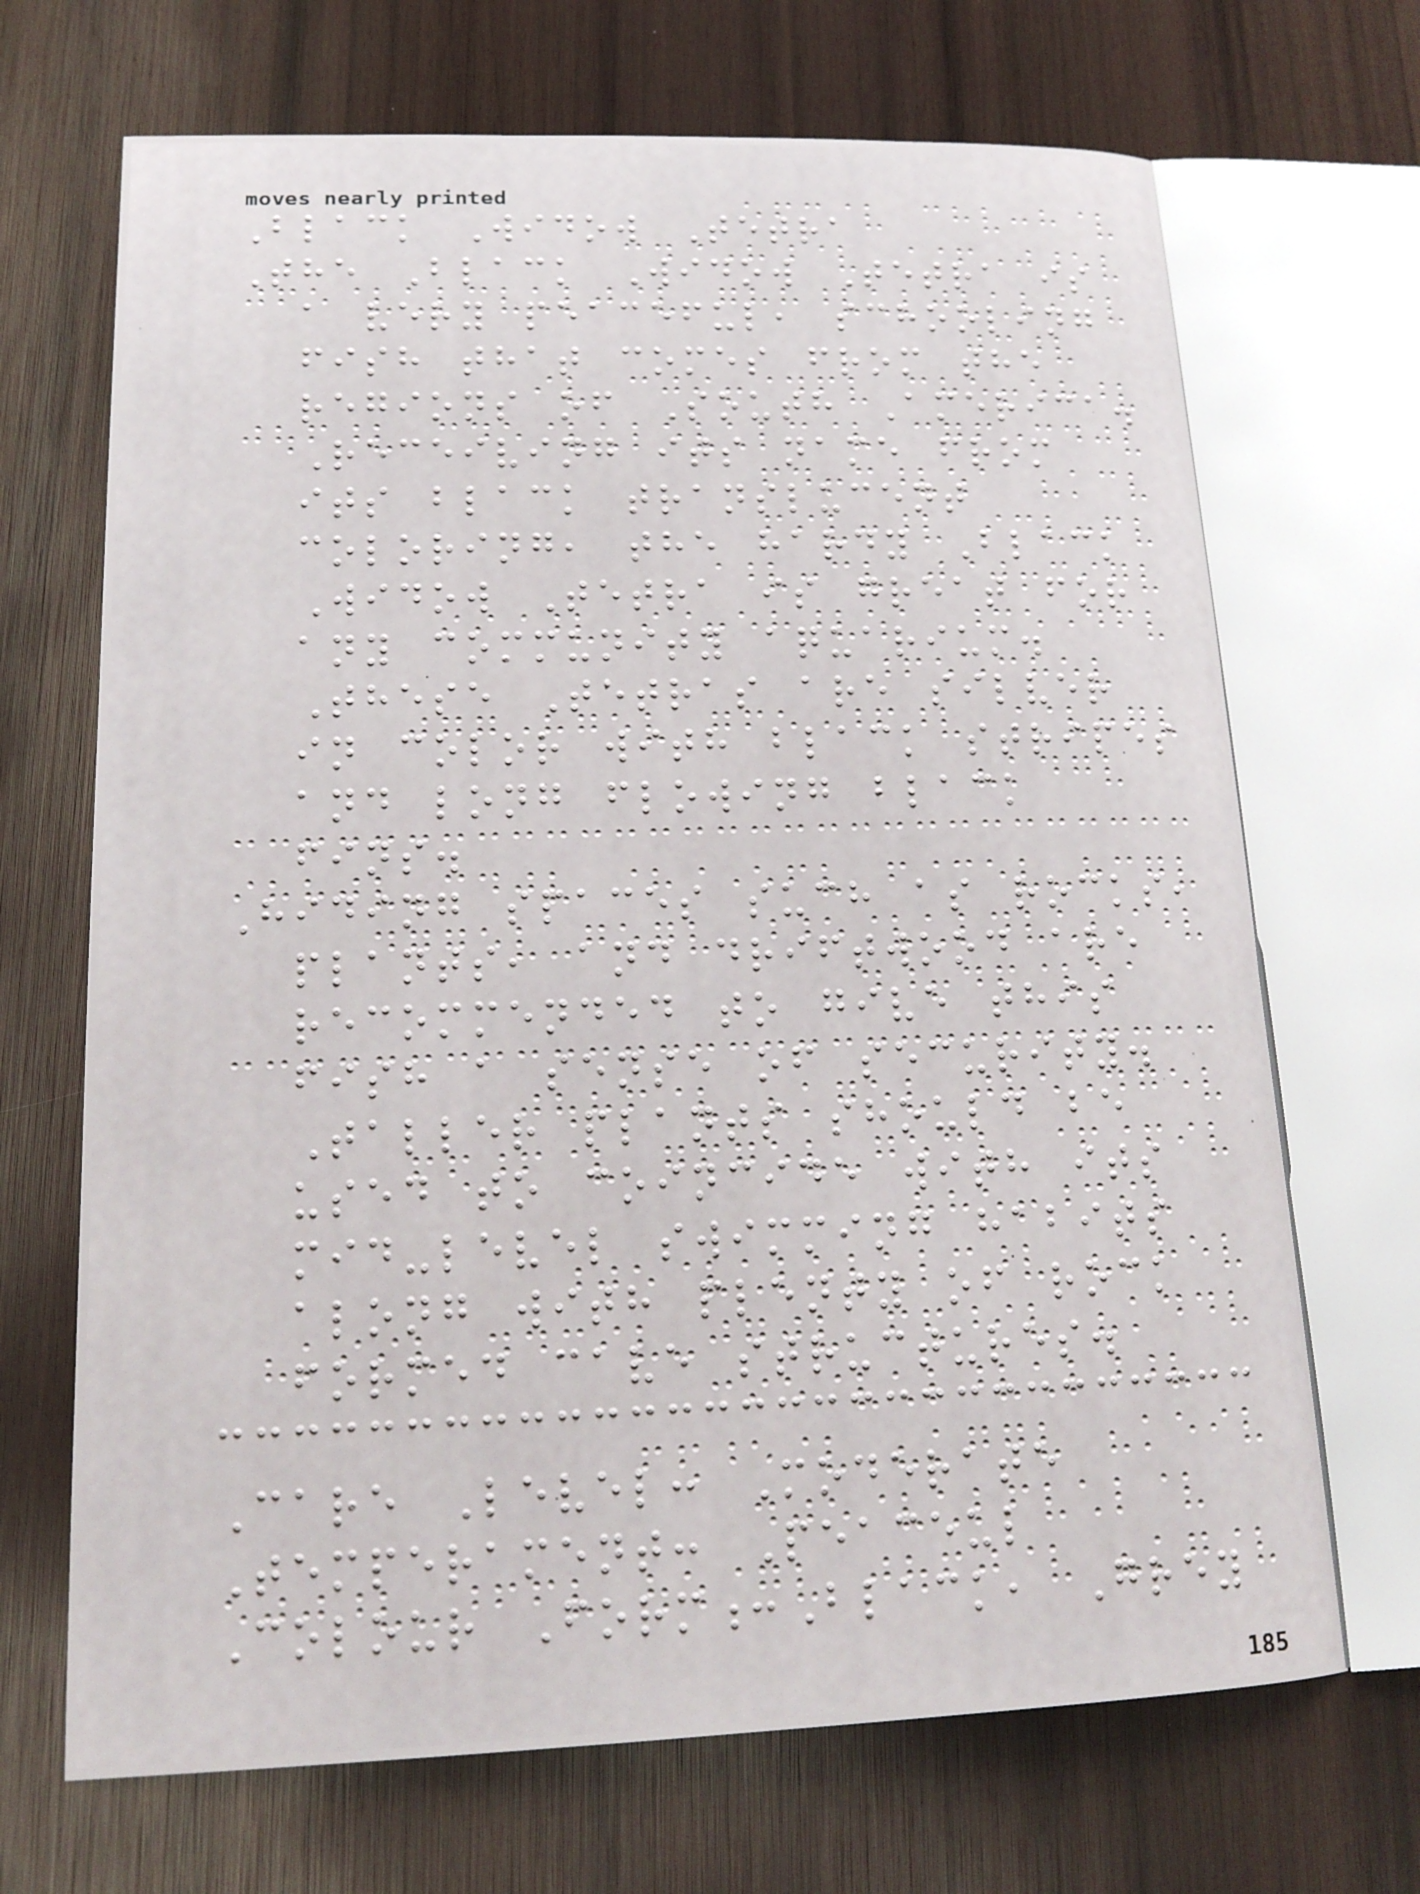Black Widow Tetra
The Black Widow Tetra is
a very peaceful, schooling
fish that comes from the
regions of South America.
Receiving its name from
its black translucent
coloring, the hardy Black
Widow Tetra is great for
any community aquarium.
These Tetras are silver
in color with black stripes
and long flowing black
fins.
Hiding spaces such as rocks,
plants, and driftwood are
recommended to give this
fish a sense of security.
Taller plants should be
used to coincide with its
mid-level swimming habits
along with plenty of rock
formed cave structures.
Care Level: Moderate
Temperament: Peaceul
Colour Form:Black, Grey
